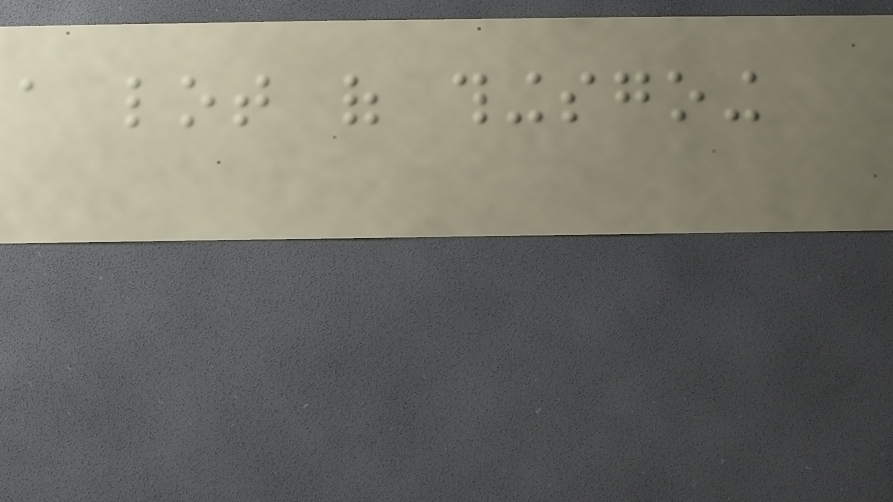a lot of thingsgoing
